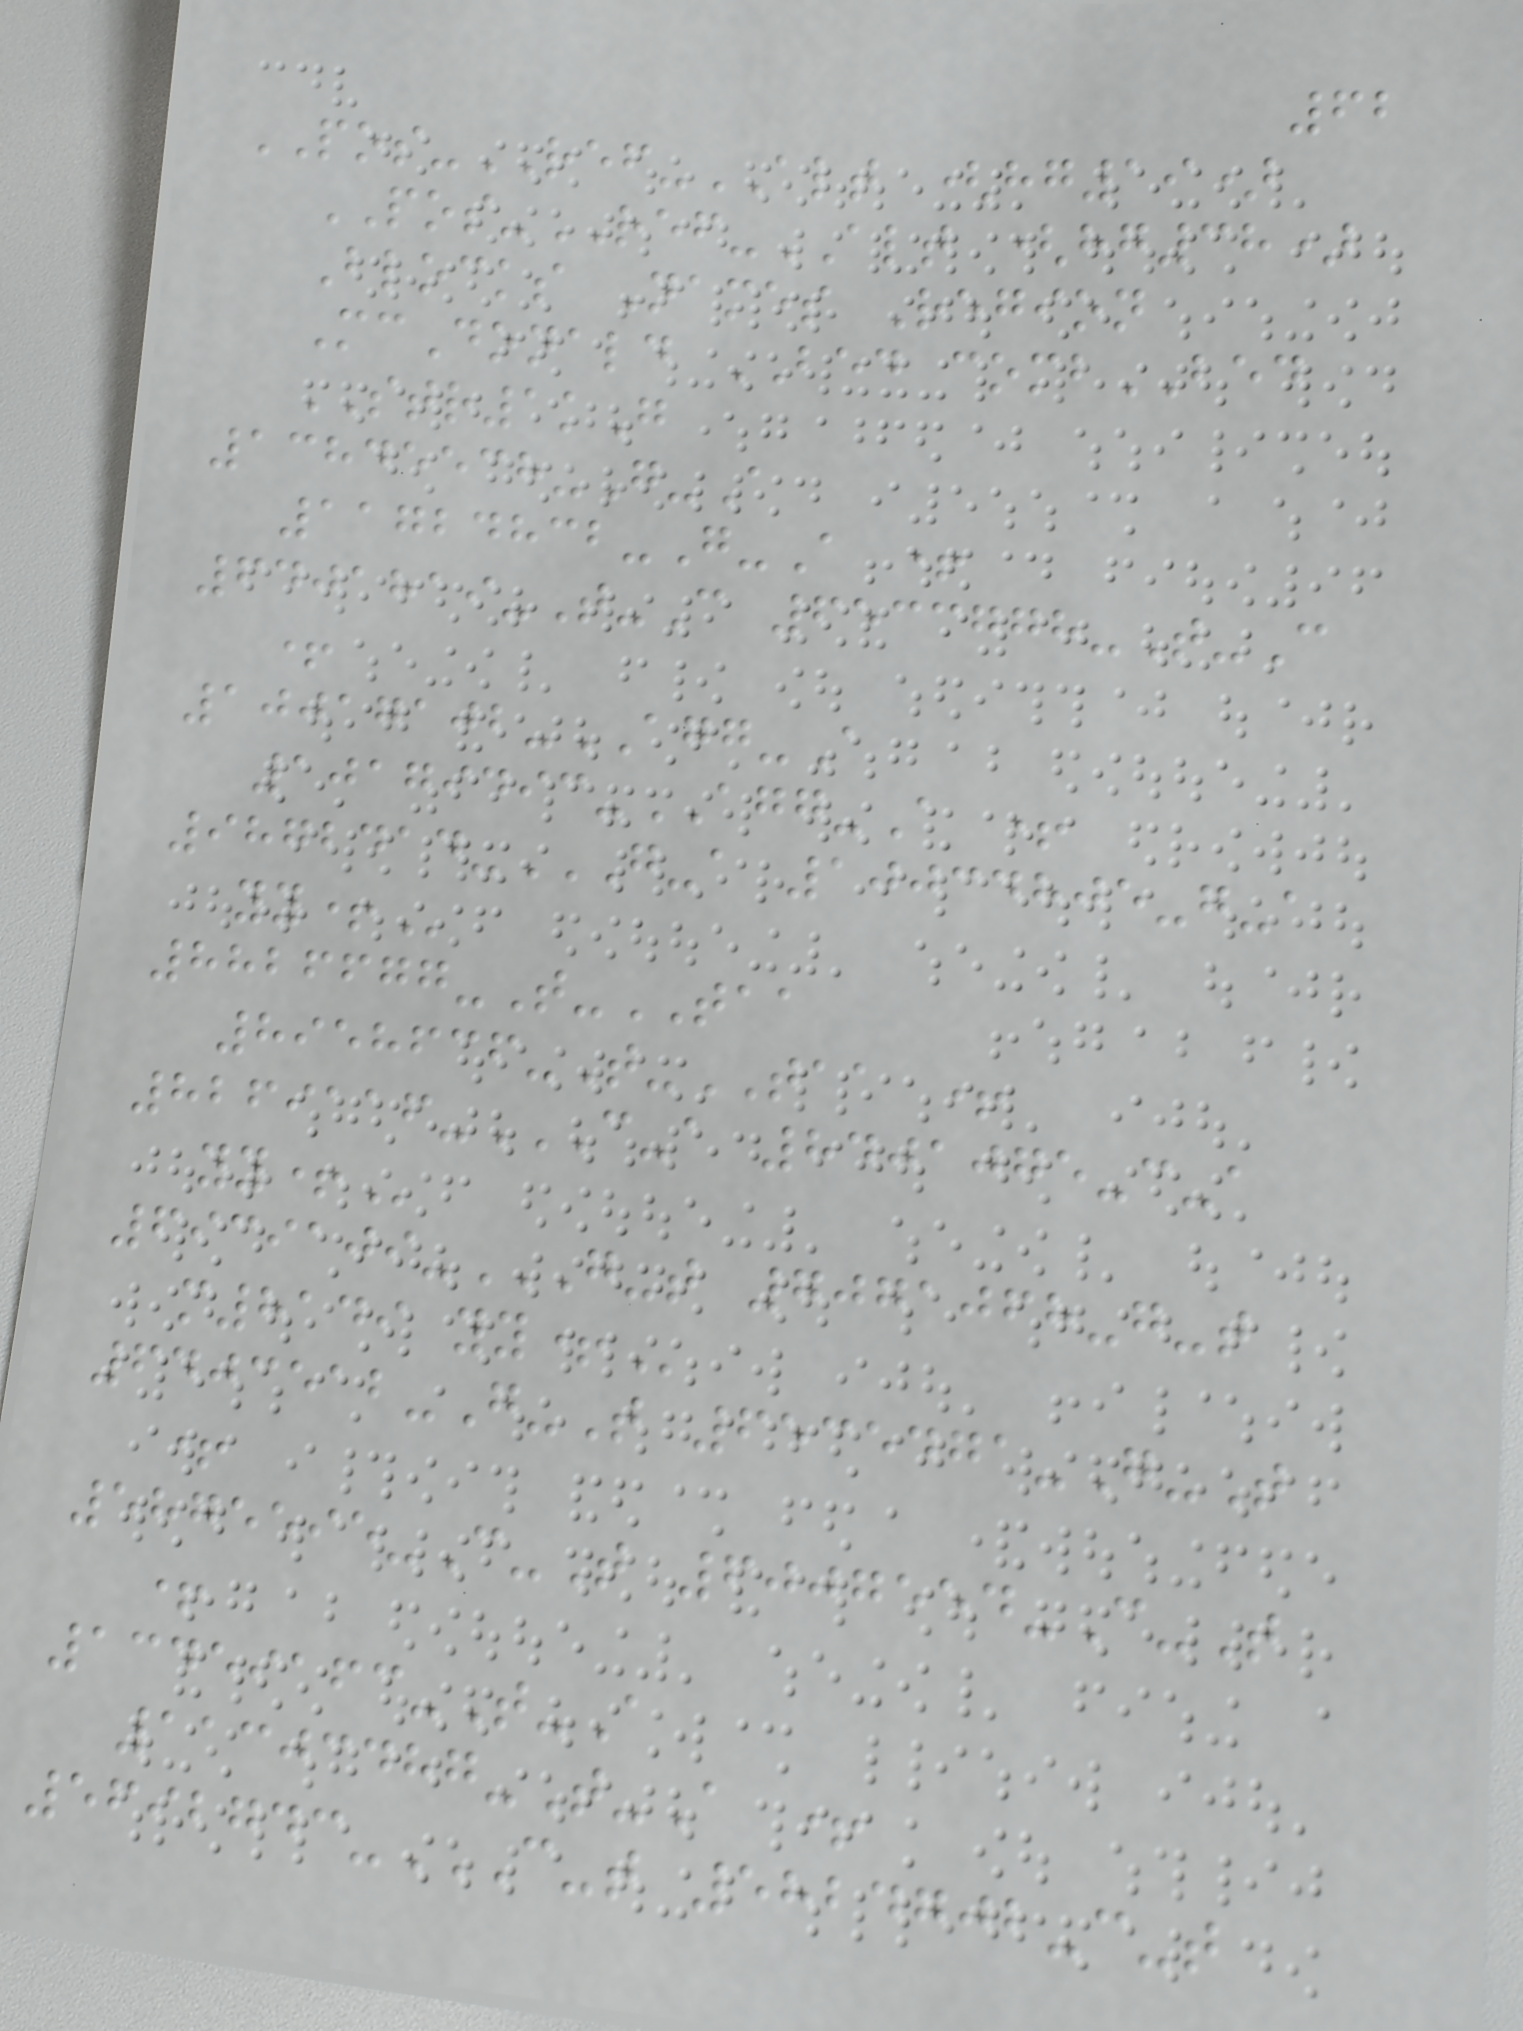62
POS-REF-ALT (hg19)
POS-REF-ALT (hg38)
Blocks Names Region
McDonald BED combBED
STR1kG
13845538-G-A
11724832-G-A +
6401819-T-C 6533778-T-C
+
10017102-AGG-A
10179493-AGG-A +
9872414-G-A 10034805-G-A
YY+
8826677-T-TAA
8958636-T-TAA +
8269116-C-A 8401075-C-A
YY+
6939109-G-T 7071068-G-T
M8149 YY+
6403512-G-T 6535471-G-T
+
5875595-C-T 6007554-C-T
+
13459163-T-A
11303487-T-A +
5692743-C-T 5824702-C-T
